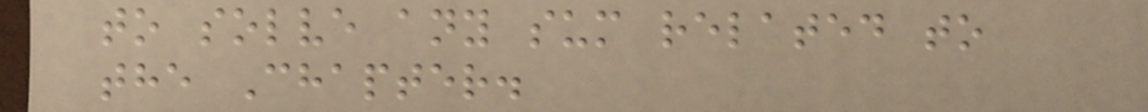to solve any sum related to
the Chapter.
